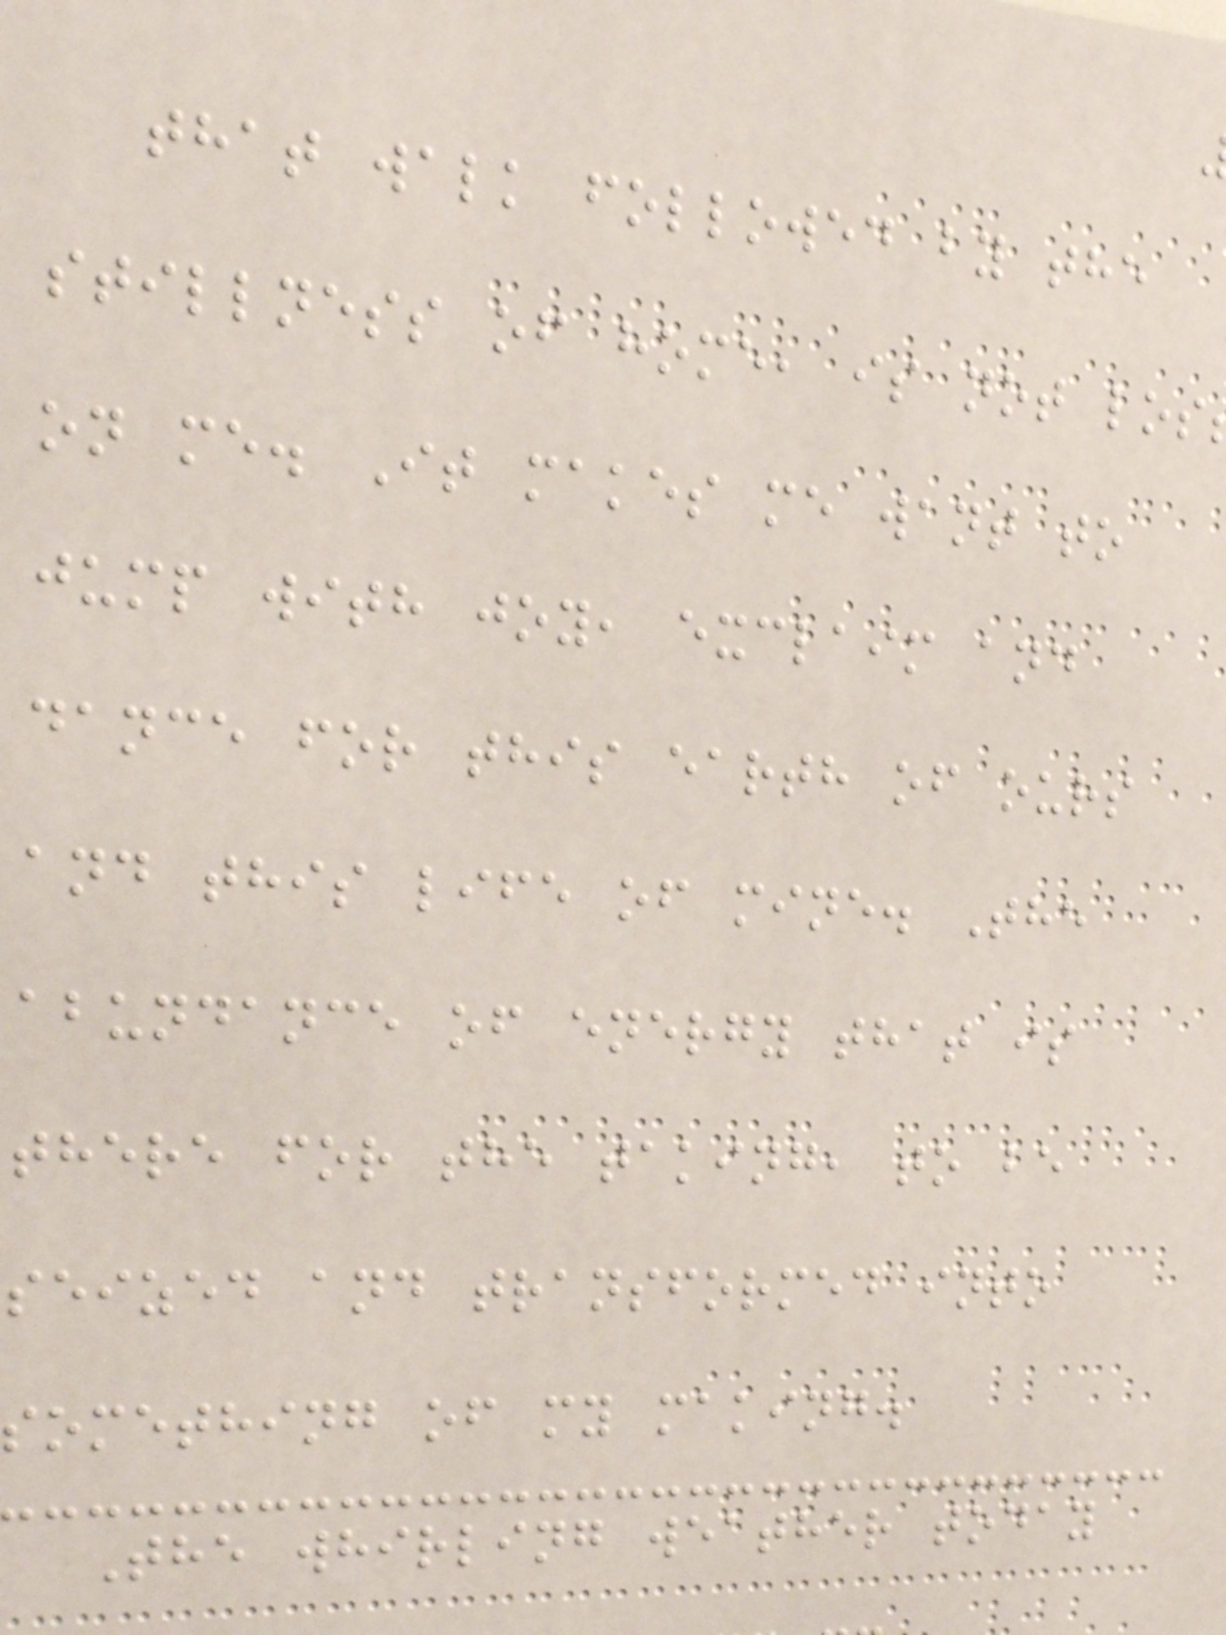that walk followed by the
stillness of home, is not los
on me. It makes me want to
jump with joy, exclaim and
dance for this earth of ours
and this life of mine. The
abundance of energy that is
there for the taking, to be
seized and transformed into
something of my making.
The whirling weather today
